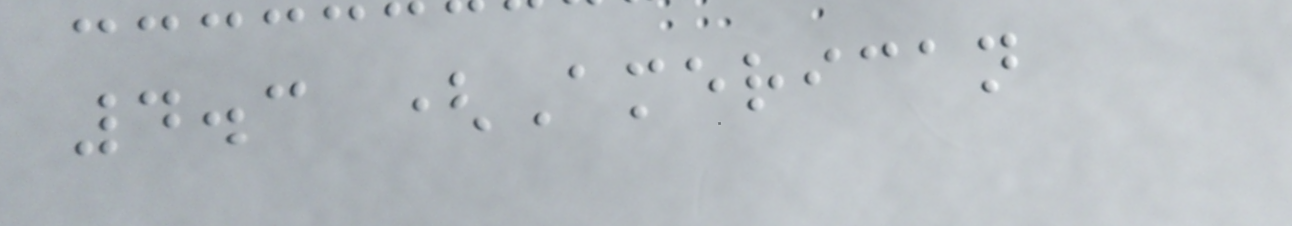4.3 (American
